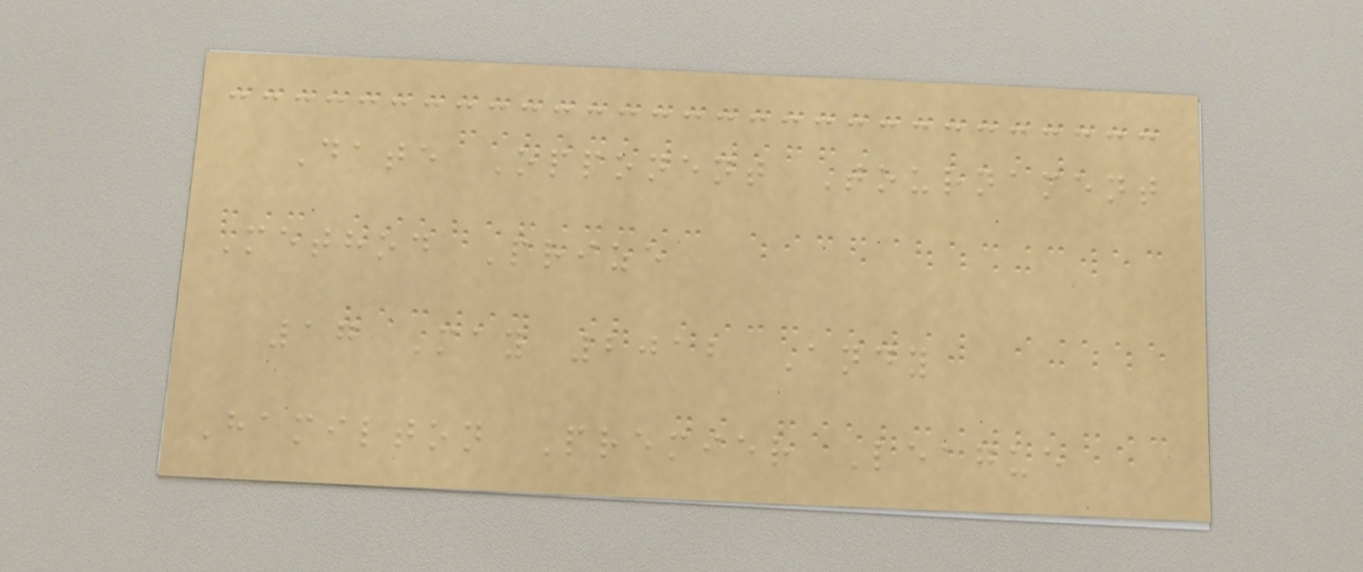Date Opponent Tournament
Method Prize
17 May 2012 Andy
Hamilton Premier League
